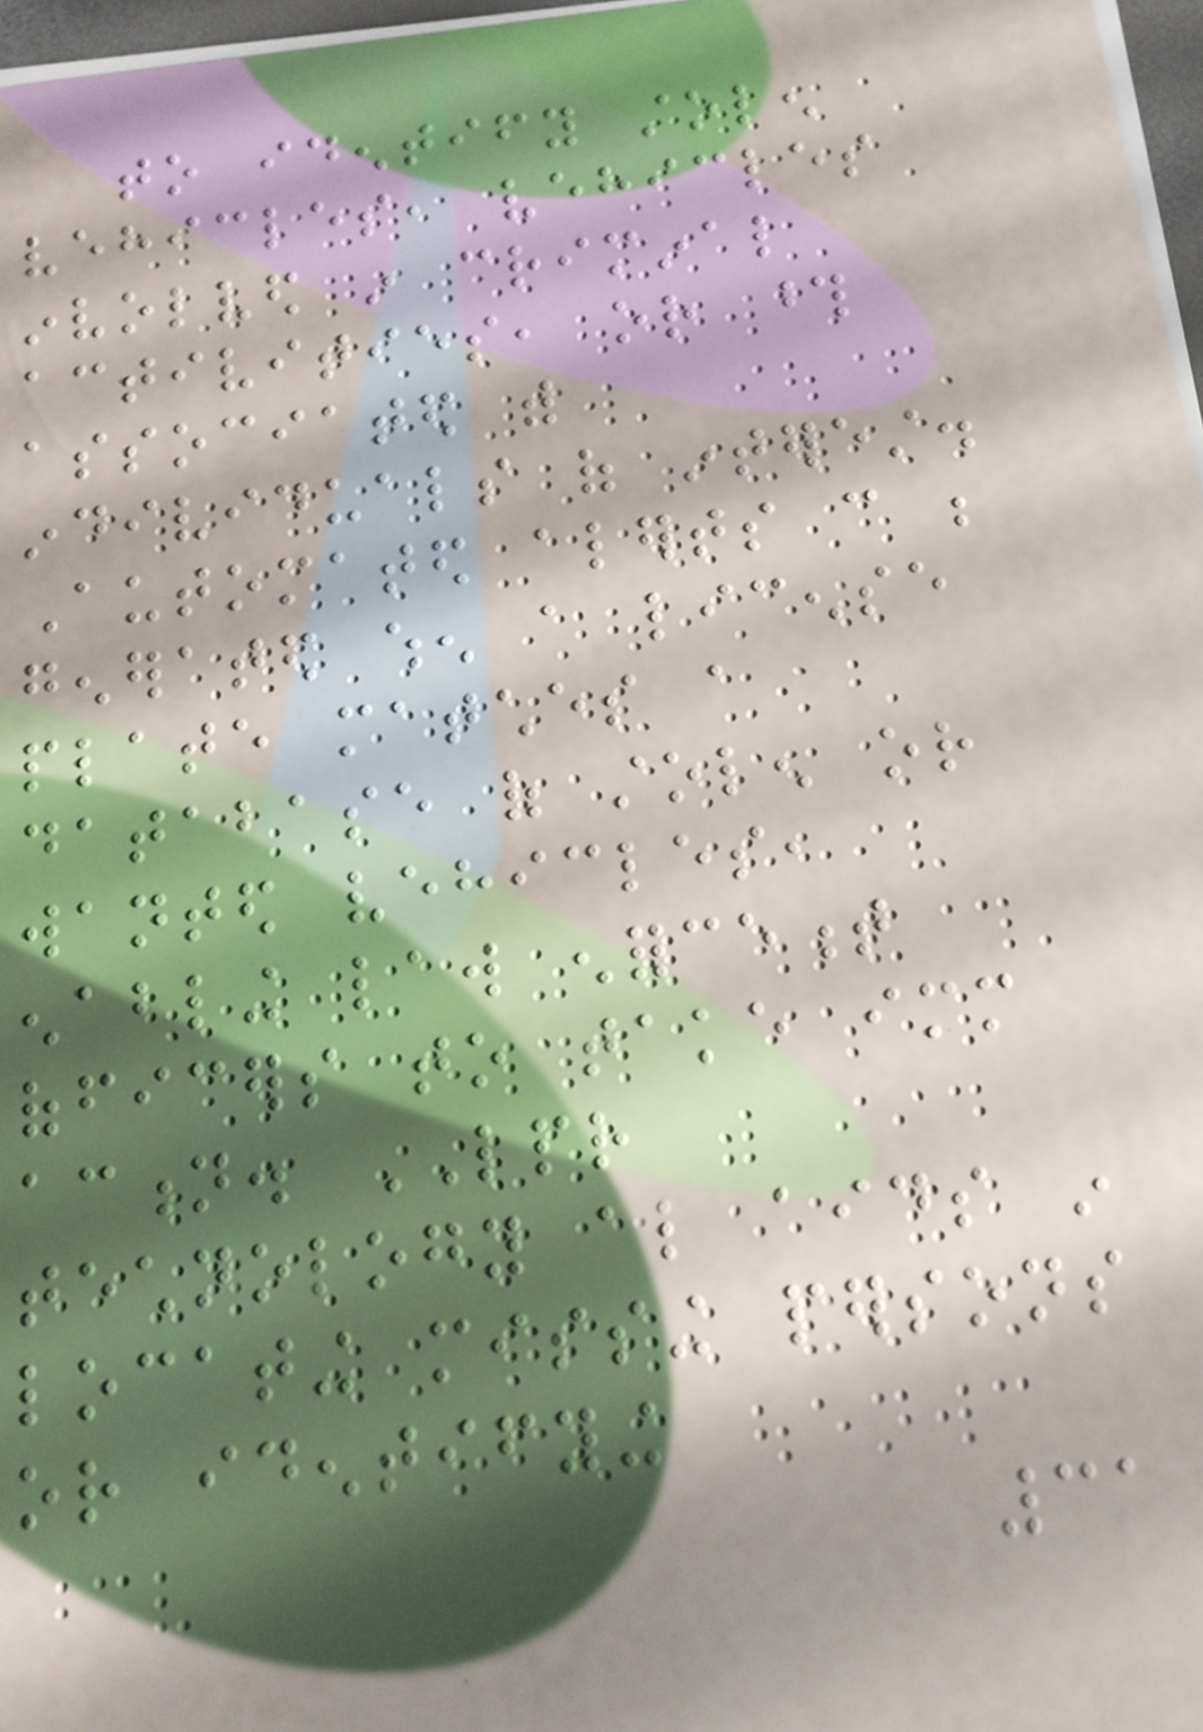to identify stolen
vehicles, vehicles
involved in criminal
activities, or those
associated with
individuals of interest.
Automated alerts can be
generated when a license
plate matches a
database of stolen or
wanted vehicles,
enabling law enforcement
officers to take immediate
action. LPR
technology also aids in
locating missing persons
or identifying
31
